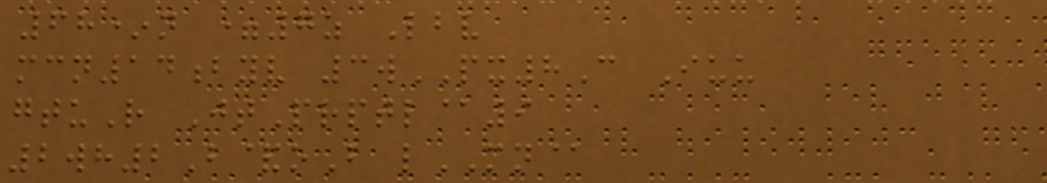68*n =7z Lbv
mcn14byv 3wPX8C Iuu
gtuR JtPrptl@9
2wh2B&oB lMN@
